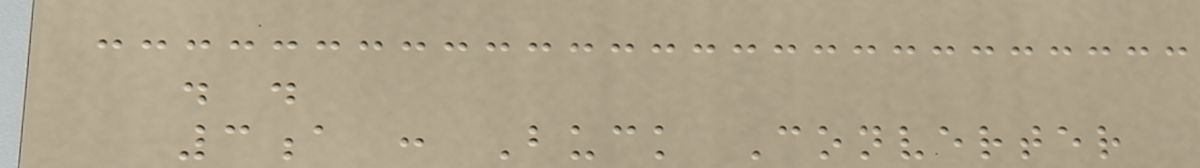. .
3a : Buck Converter
